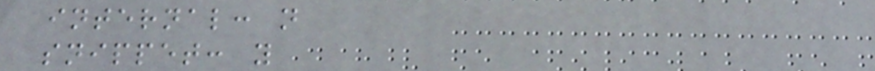internal: n
snippet: y
